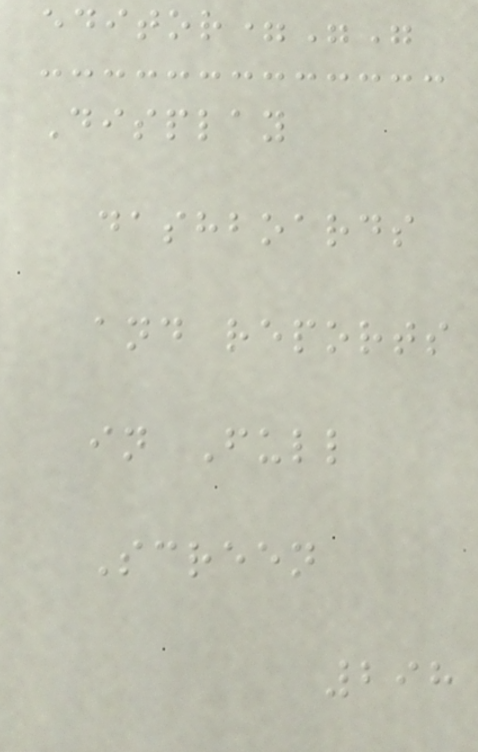editor=""
Display
dashboards
and reports
in Full
Screen
298
